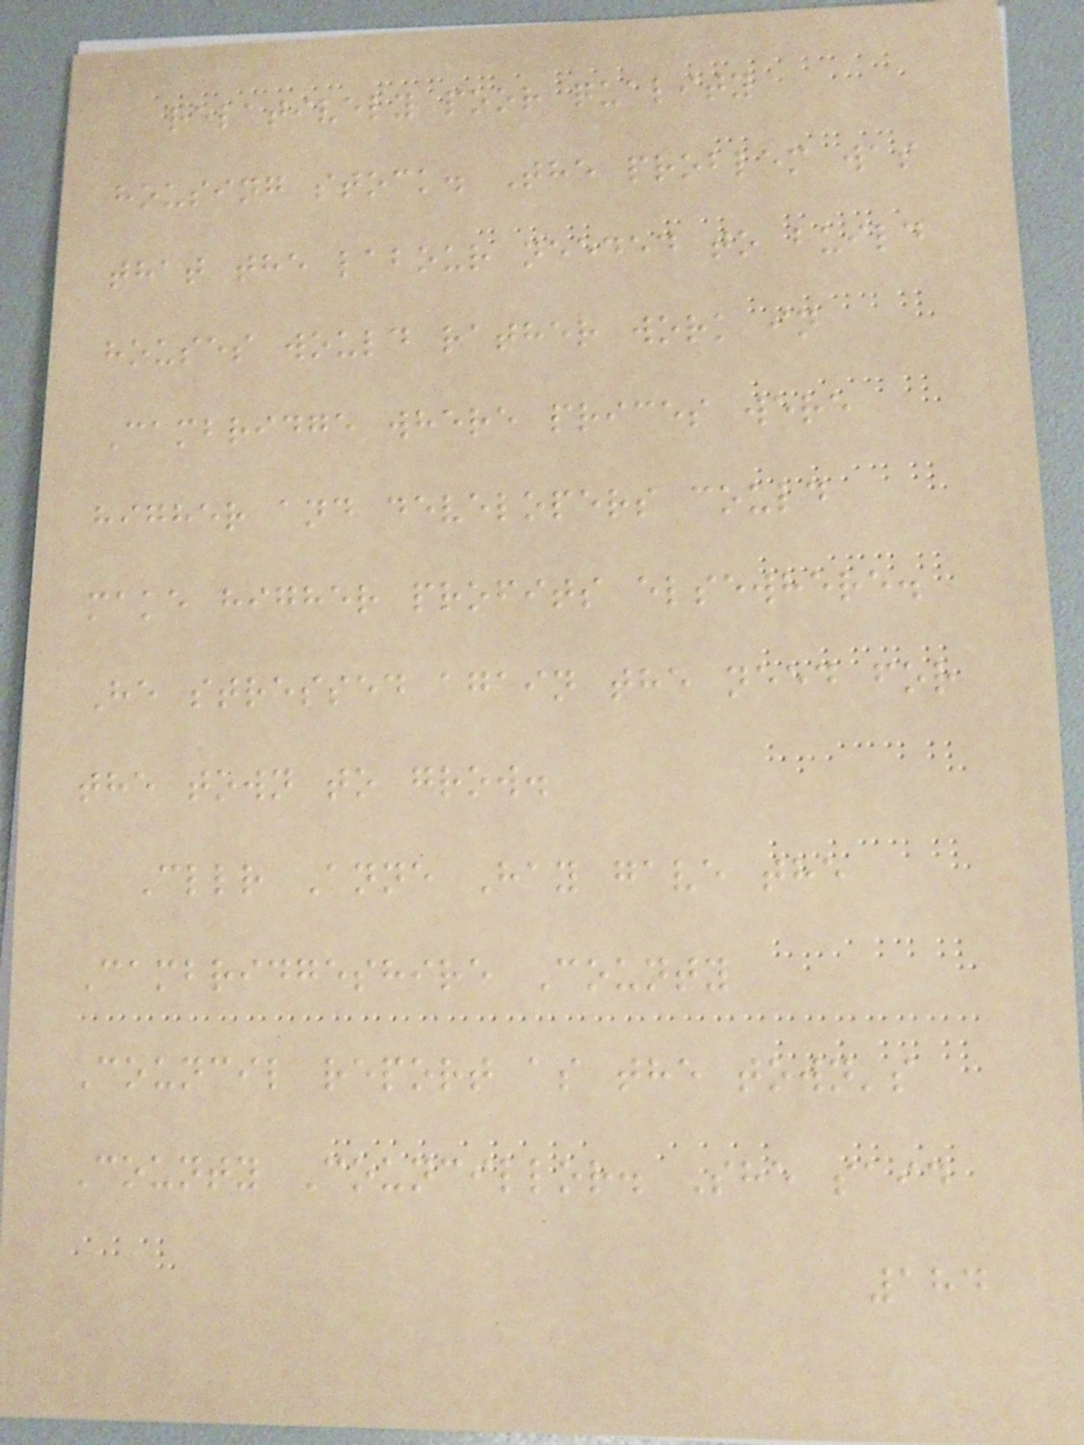relatively poor quality
housing stock. The problem was
that the labour needed to build
houses would rather work in
Cambridge where prices were
higher and developers could
make higher profits elsewhere.
He stressed again the need for
the town to grow.
Cllr Anne Hay gave the
Cambridgeshire County
Council report as the town's
County Councillor. She said
184
